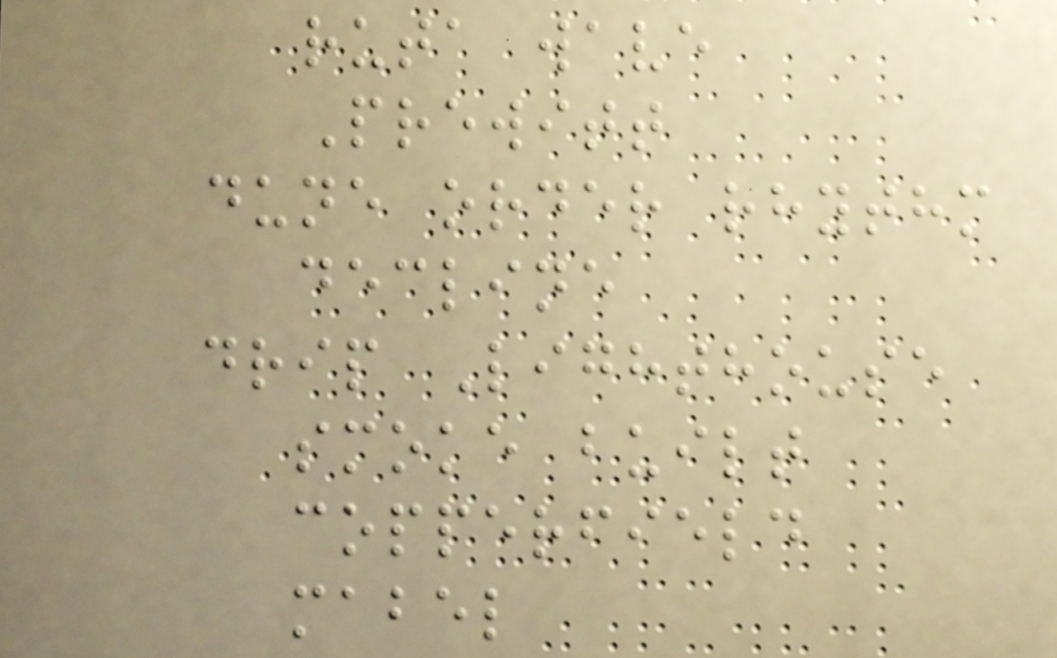ruta wave
Prewitt
dune order rhythm
decline
drip Lighthouse
smoke built
copperfield
mabel
